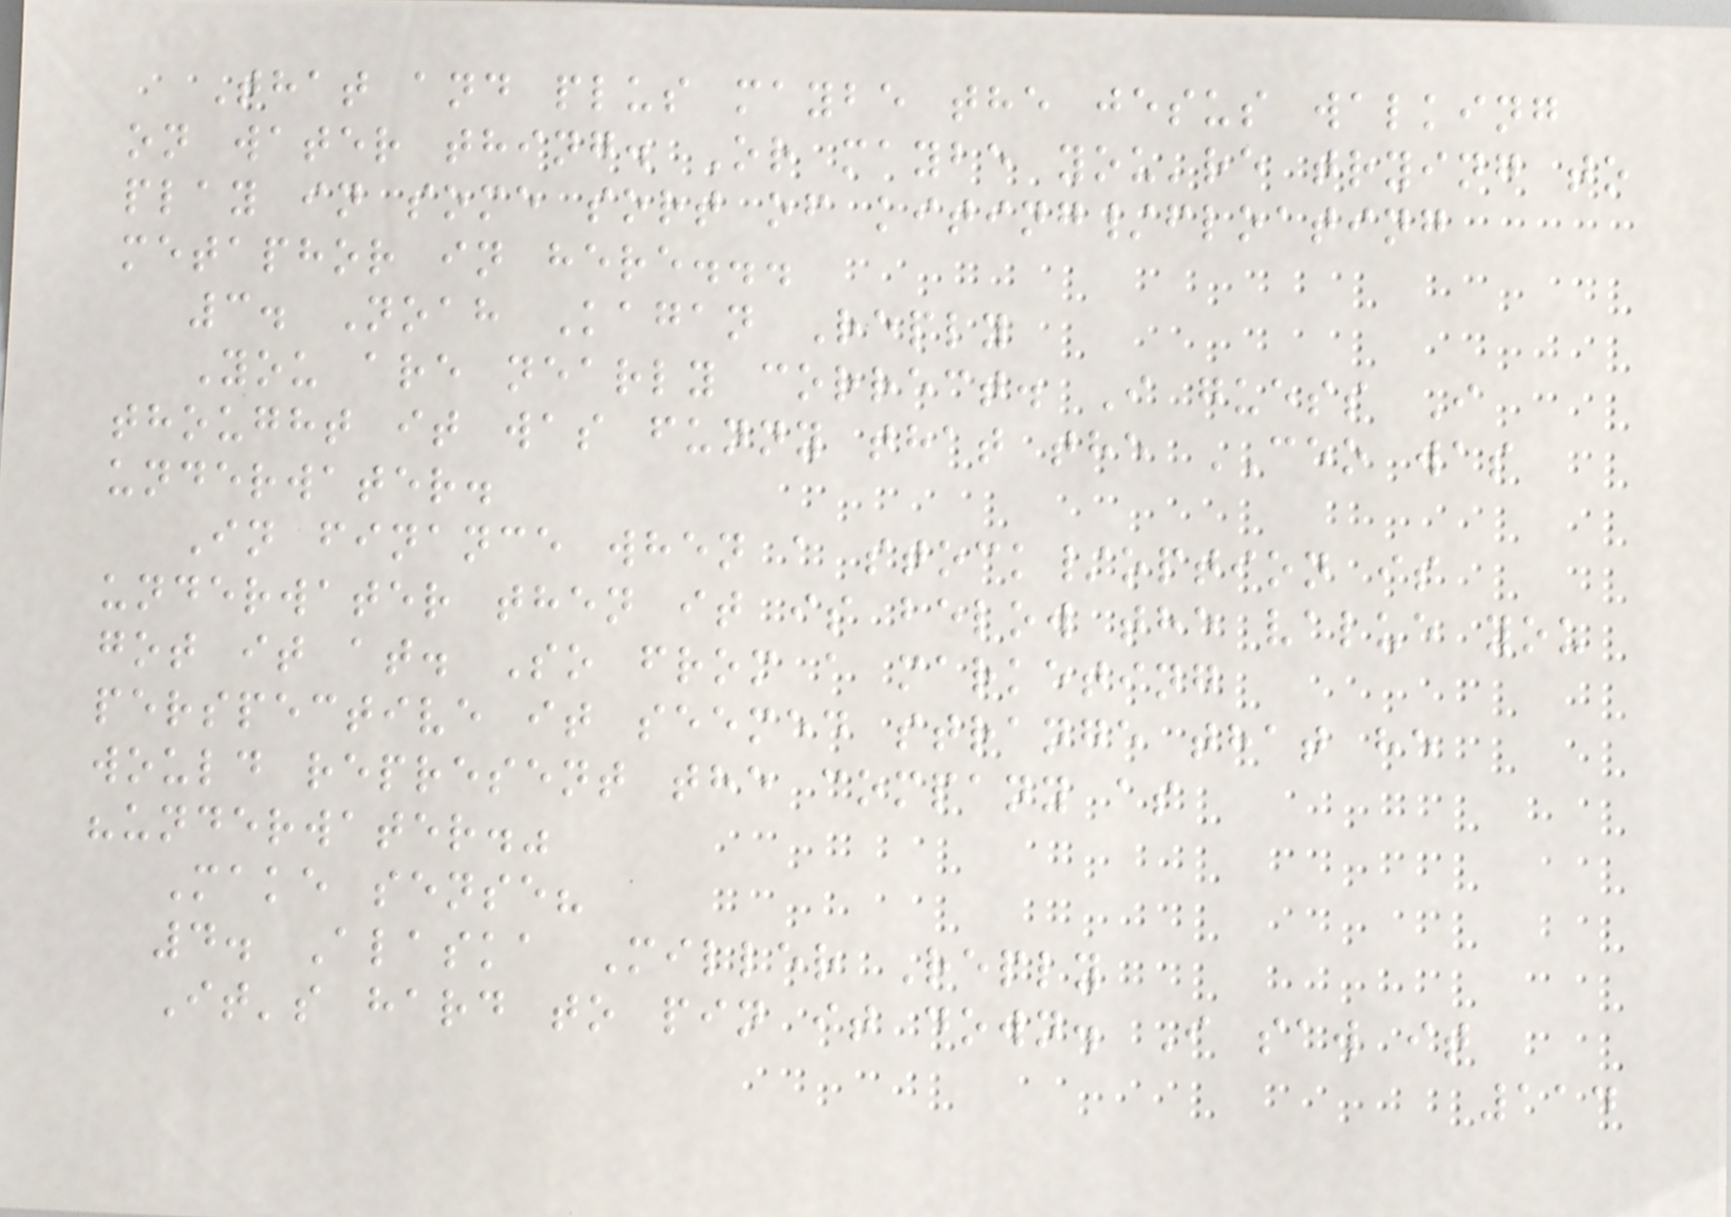That and plus maybe the jesus walking
on water thing. Or maybe you're trying to
play in some sort of kiting/floating
metaphor in here...
3. Noah Kagan Reply
You are nearly correct. I guess I
thought it was funny that the CEO was
underwater.
In finance when a stock/option is
underwater then it is below the value you
got it at. So from a marketing
perspective it seemed strange that he
would represent the company as
"underwater."
Make sense?
4. Alaska Miller Reply
It's hard to pin it down. I saw it
114
